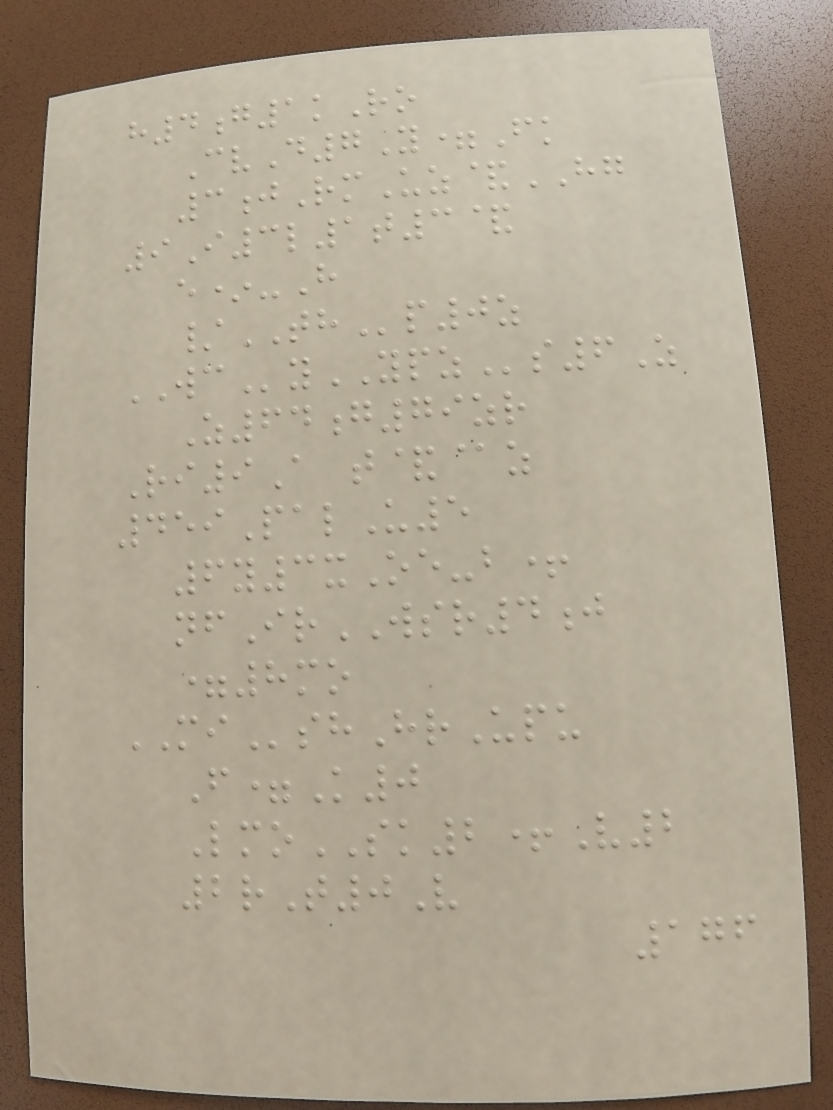h4g1kRo
CvD7Y=Fk
3jRmUz&HG
9I3l1t3&
e*-H
/THp0z
WCyYPZs6Z
Z64g79zr
Ri9A t&@z
459PalU5
6y3xOe-b+
nfIrWSR4j
=8mo
MIshHrUpu
F=K0
LmoSK2+V2
2rT0V
176
